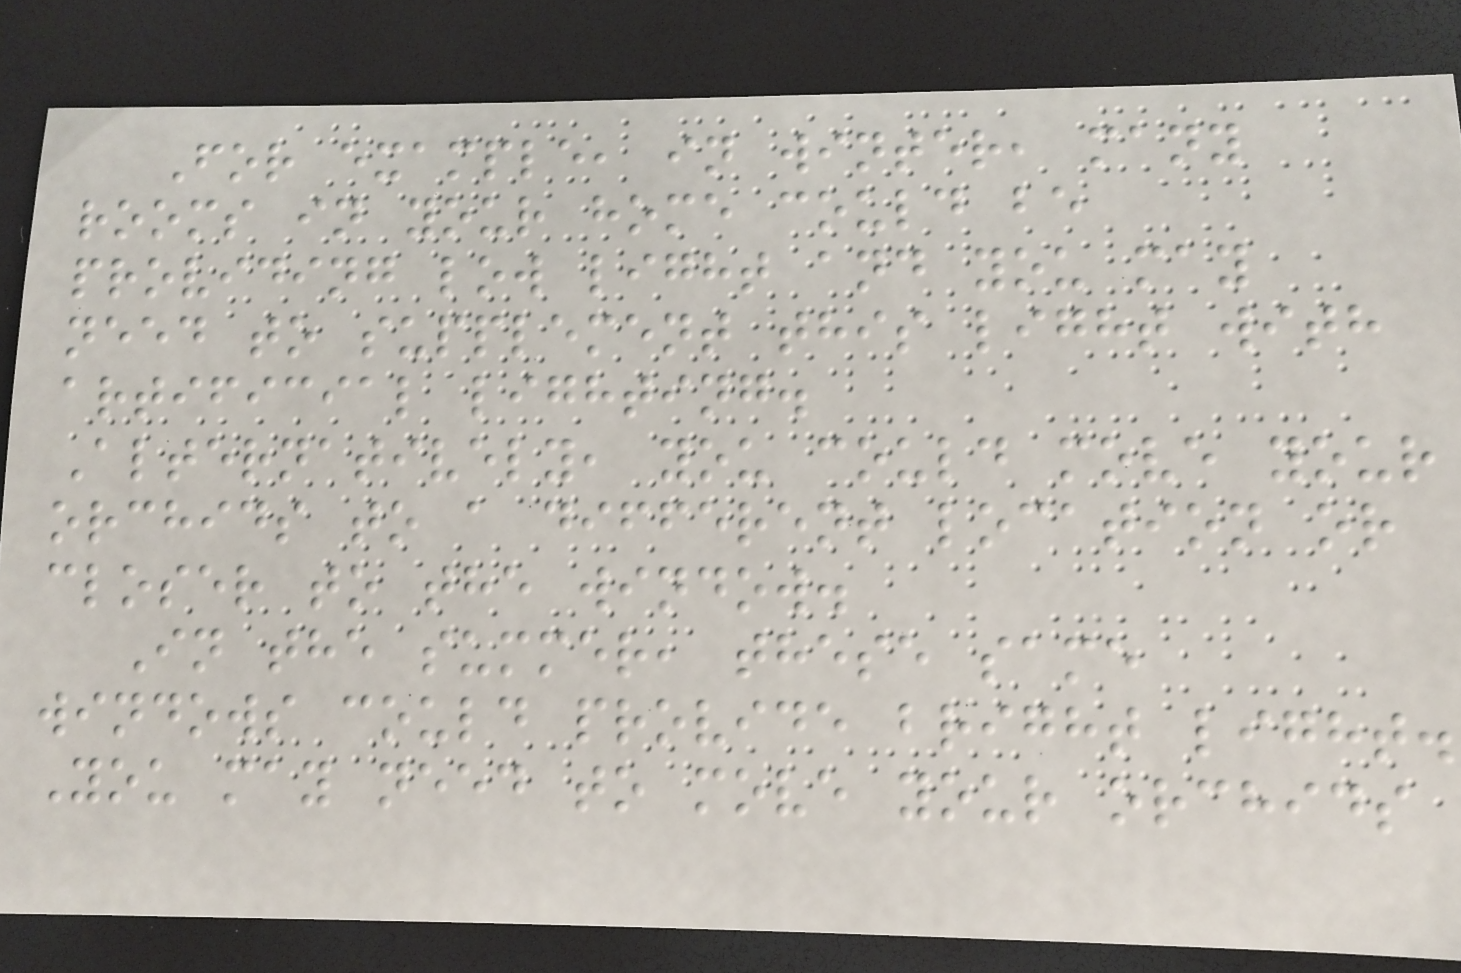For example, in winter, many
rooms in your home could be
providing low light and you may
need to supplement this light with
artificial lighting.
Alternatively, you could move your
orchids to a different location or
closer to the window.
In the summer, these same
windows could provide bright light.
You may need to move your orchids
